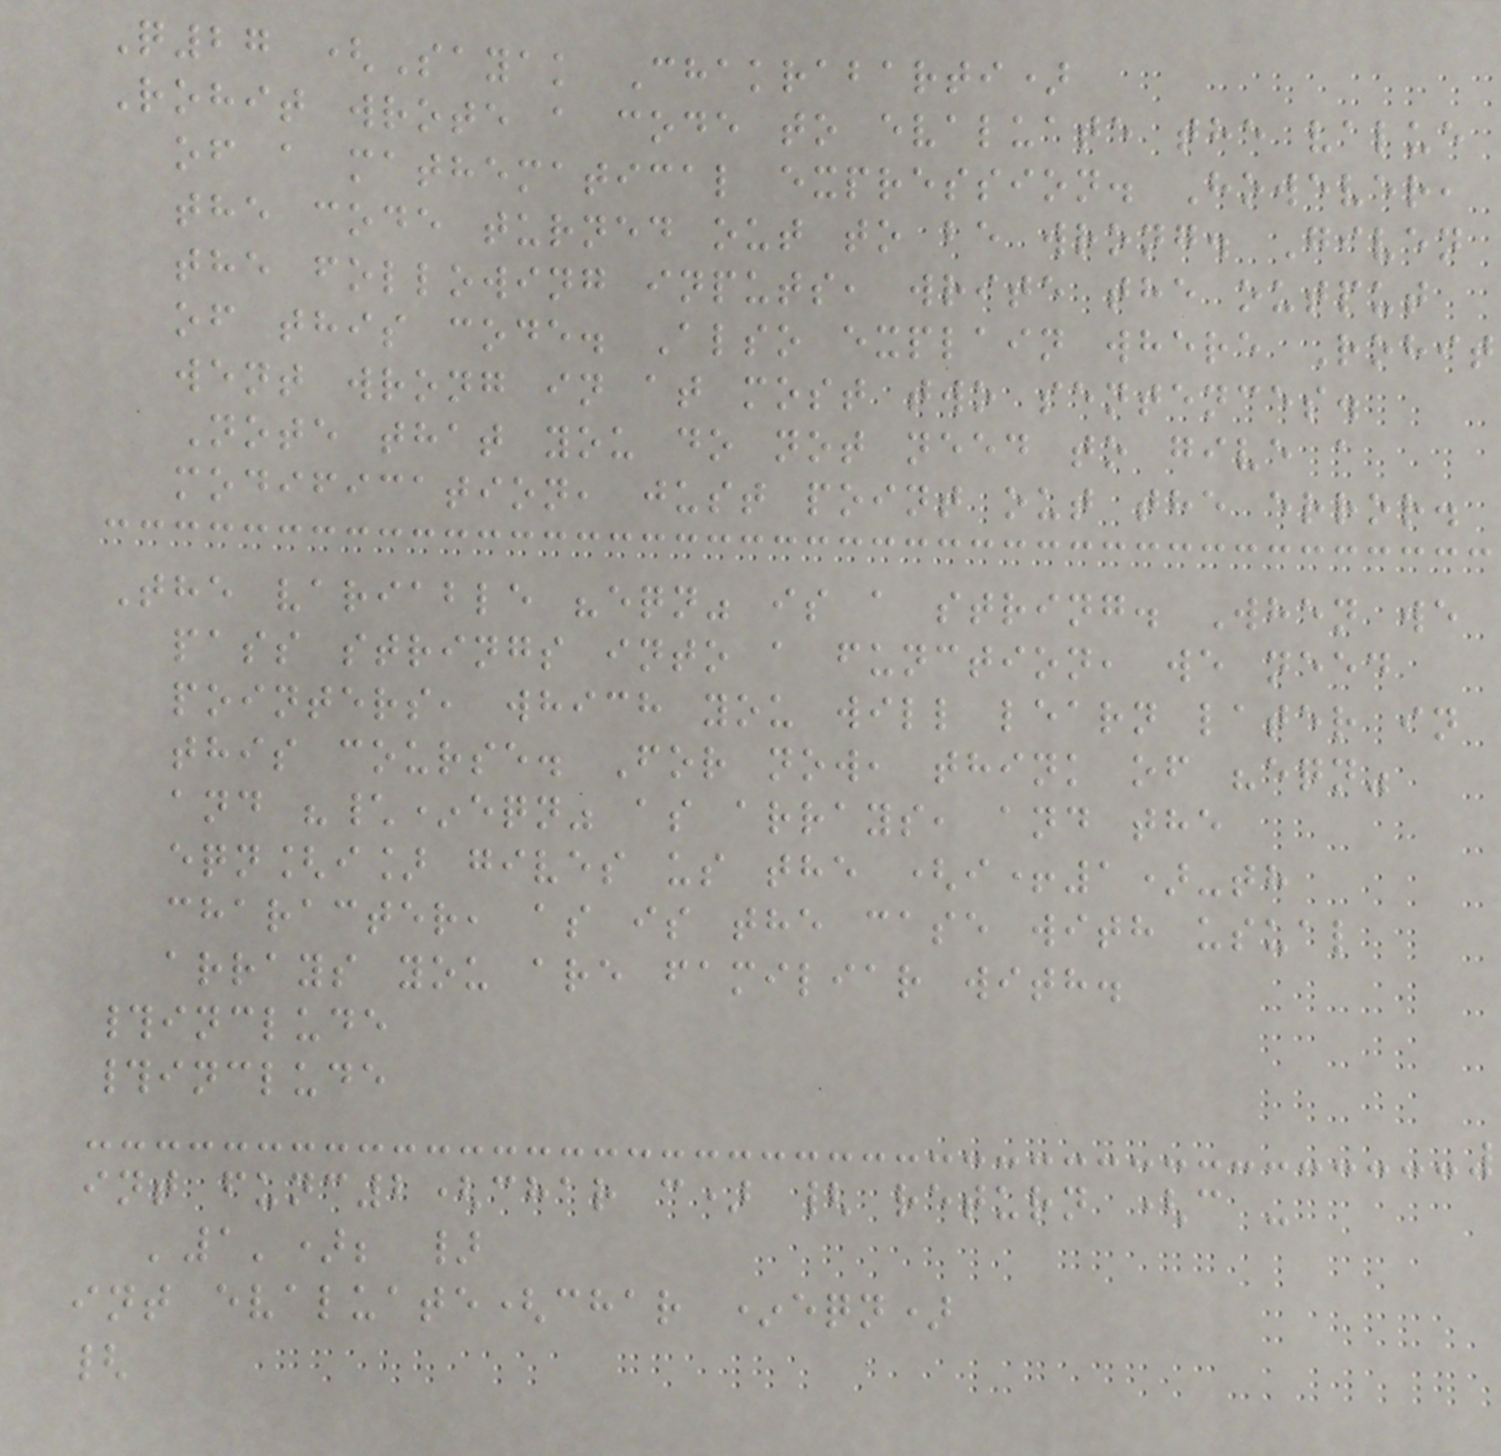Q27 (Sayak Chakrabarti)
Rohit wrote a code to evaluate the value
of a mathematical expression. However,
the code turned out to be wrong. Given
the following inputs, write the output
of this code. Also explain where Rohit
went wrong in at most two sentences.
Note that you do not need to give a
modification, just point out the error.
The variable "eqn" is a string. When we
pass strings into a function, we need
pointers, which you will learn later in
this course. For now, think of "eqn"
and "\*eqn" as arrays, and the
eqn[i] gives us the (i+1)-th
character, as is the case with usual
arrays you are familiar with.
#include
#include
int func2(char c) { return (c -
'1'); }
int evaluate(char *eqn)
{
